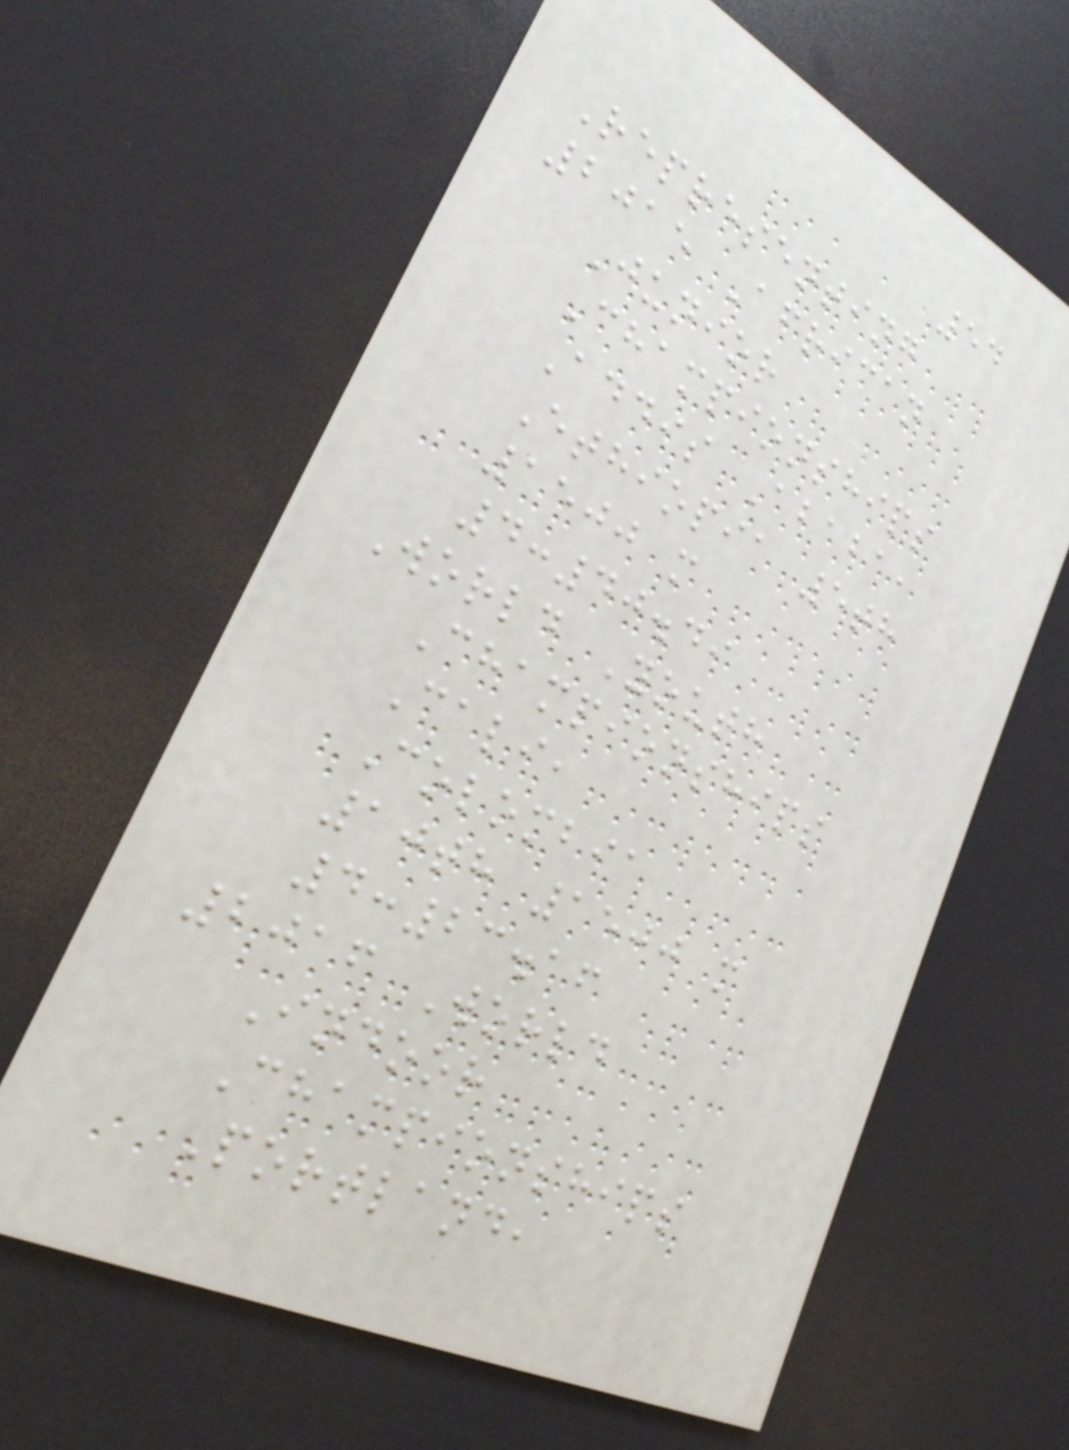54
Representing
2015 African
Junior
Championships
Addis Ababa,
Ethiopia 5th
1500 m
4:40.49
World Youth
Championships
Cali,
Colombia
10th 1500 m
4:23.16
2016 World
Indoor
Championships
Portland,
